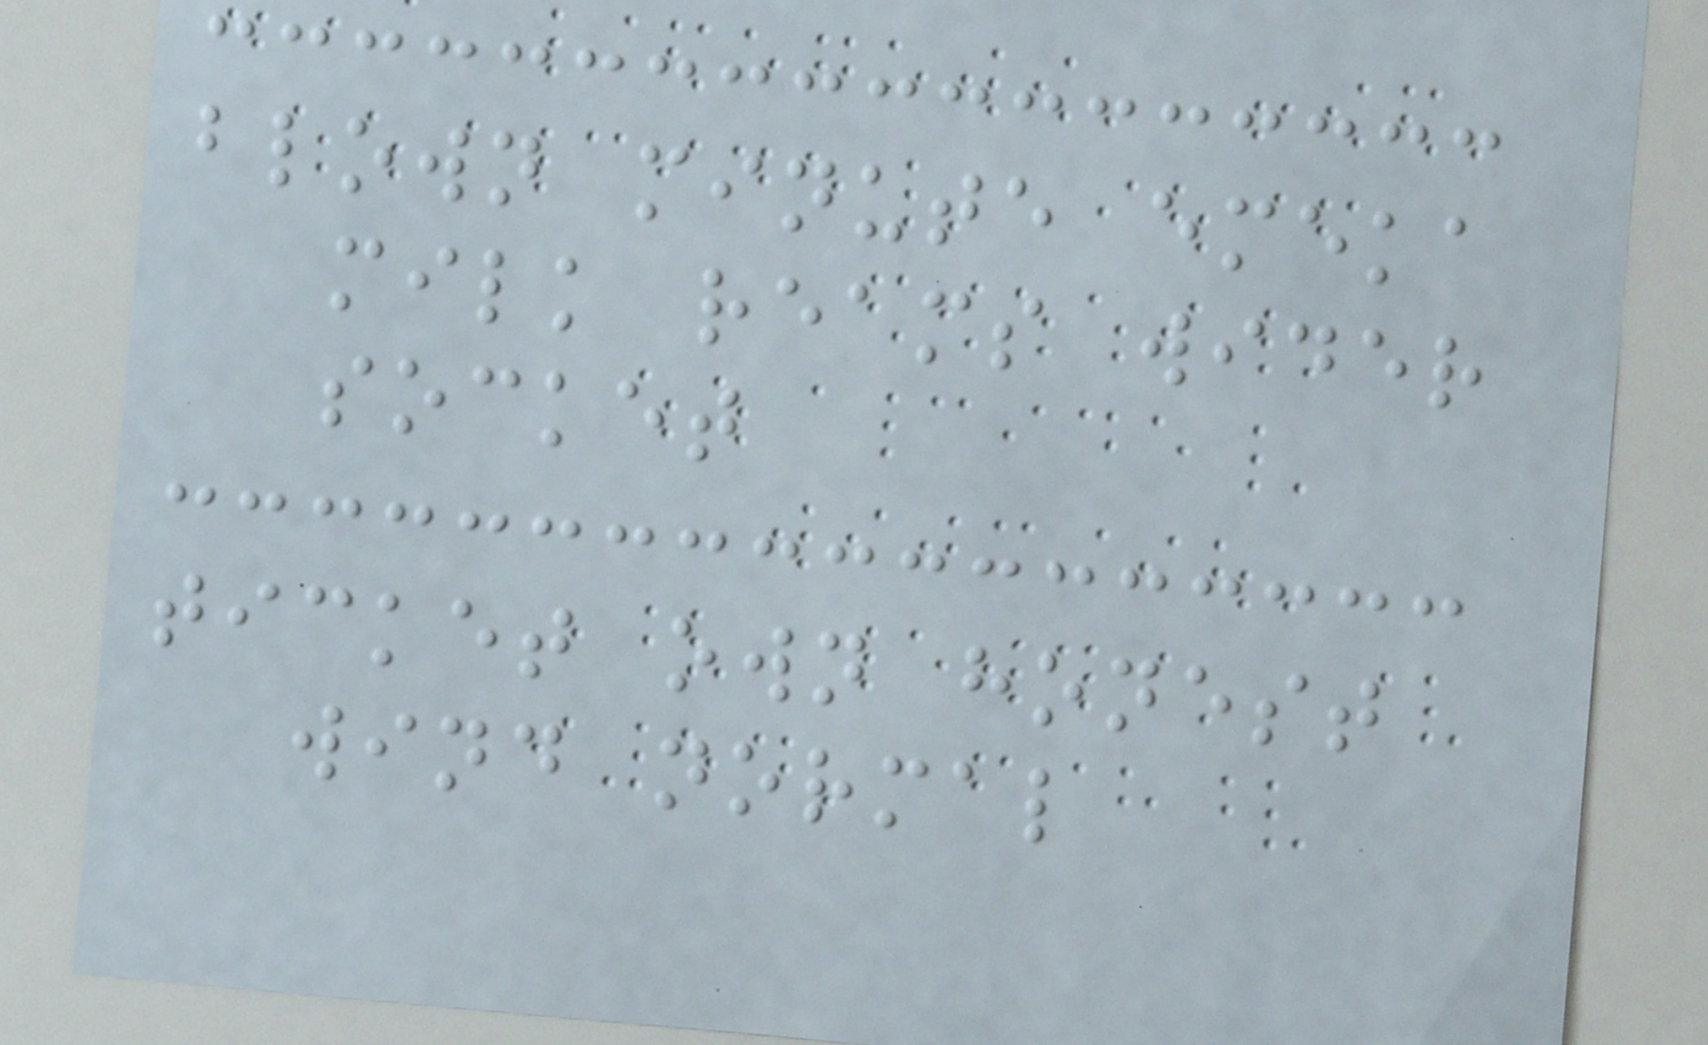blown minute emeka
milk reams wider
socket
ticket own honest
wind normal
